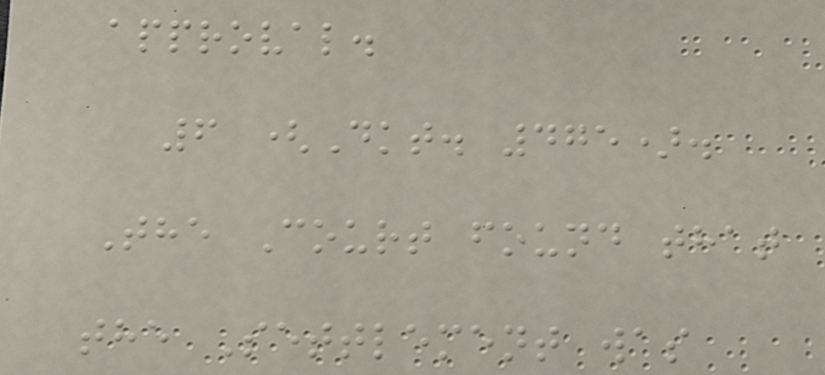approval.
6 (Dkt. 475).
The Court found that
the Settlement was
